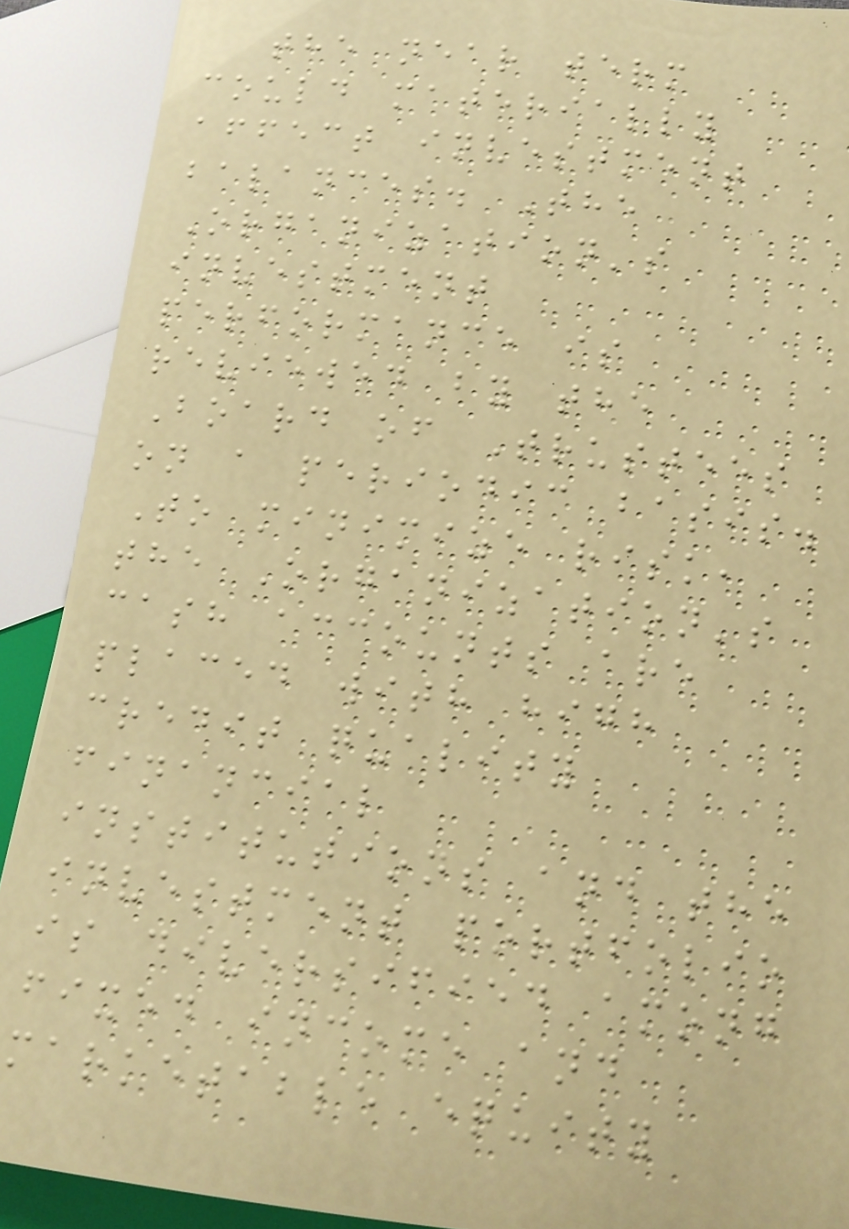the near term
could materially
affect investment
balances. The
Organization's
investment
performance is
reviewed by the
Board of Trustees
on a periodic basis.
To minimize risk,
the Organization's
cash accounts are
placed with high
credit quality
financial
institutions and the
investment portfolio
is diversified among
fixed income and
marketable equity
